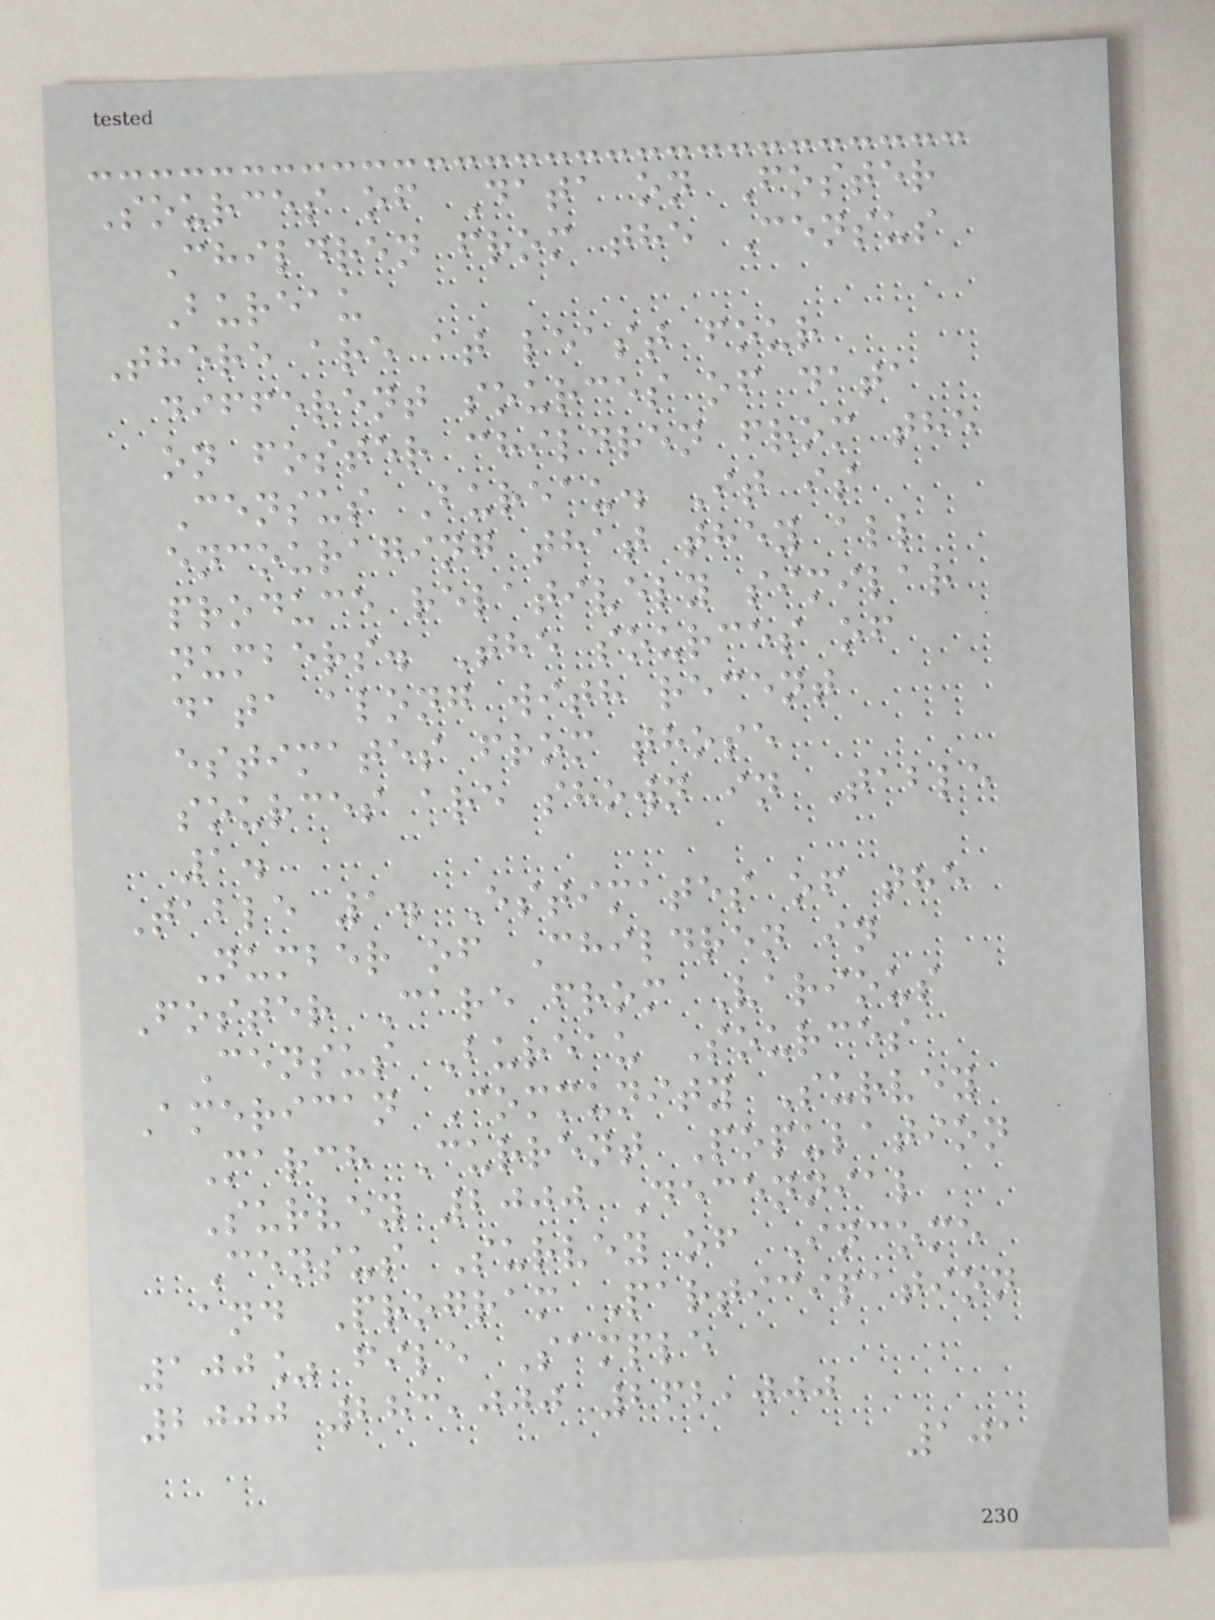Sources of Data on Foster
Children from the Census
Bureau
There are at least four
different sources of data
on foster children from the
Census Bureau. It is
encouraging that they all
produce relatively similar
numbers. The sources of
data along with recent
estimates from those
sources are shown in Table
1.
Table 1. Estimates of the
Number of Children in
Foster Care from Various
Census Bureau Sources
American Community Survey
March Current Population
Survey 2000 Decennial
Census Survey of Income
and Program Participation
100% file Sample
2000 283,000 262,000
101
